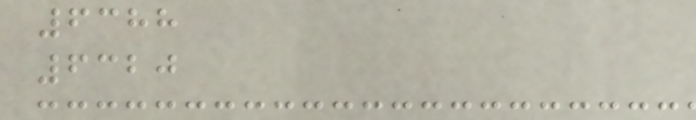6388
6320
